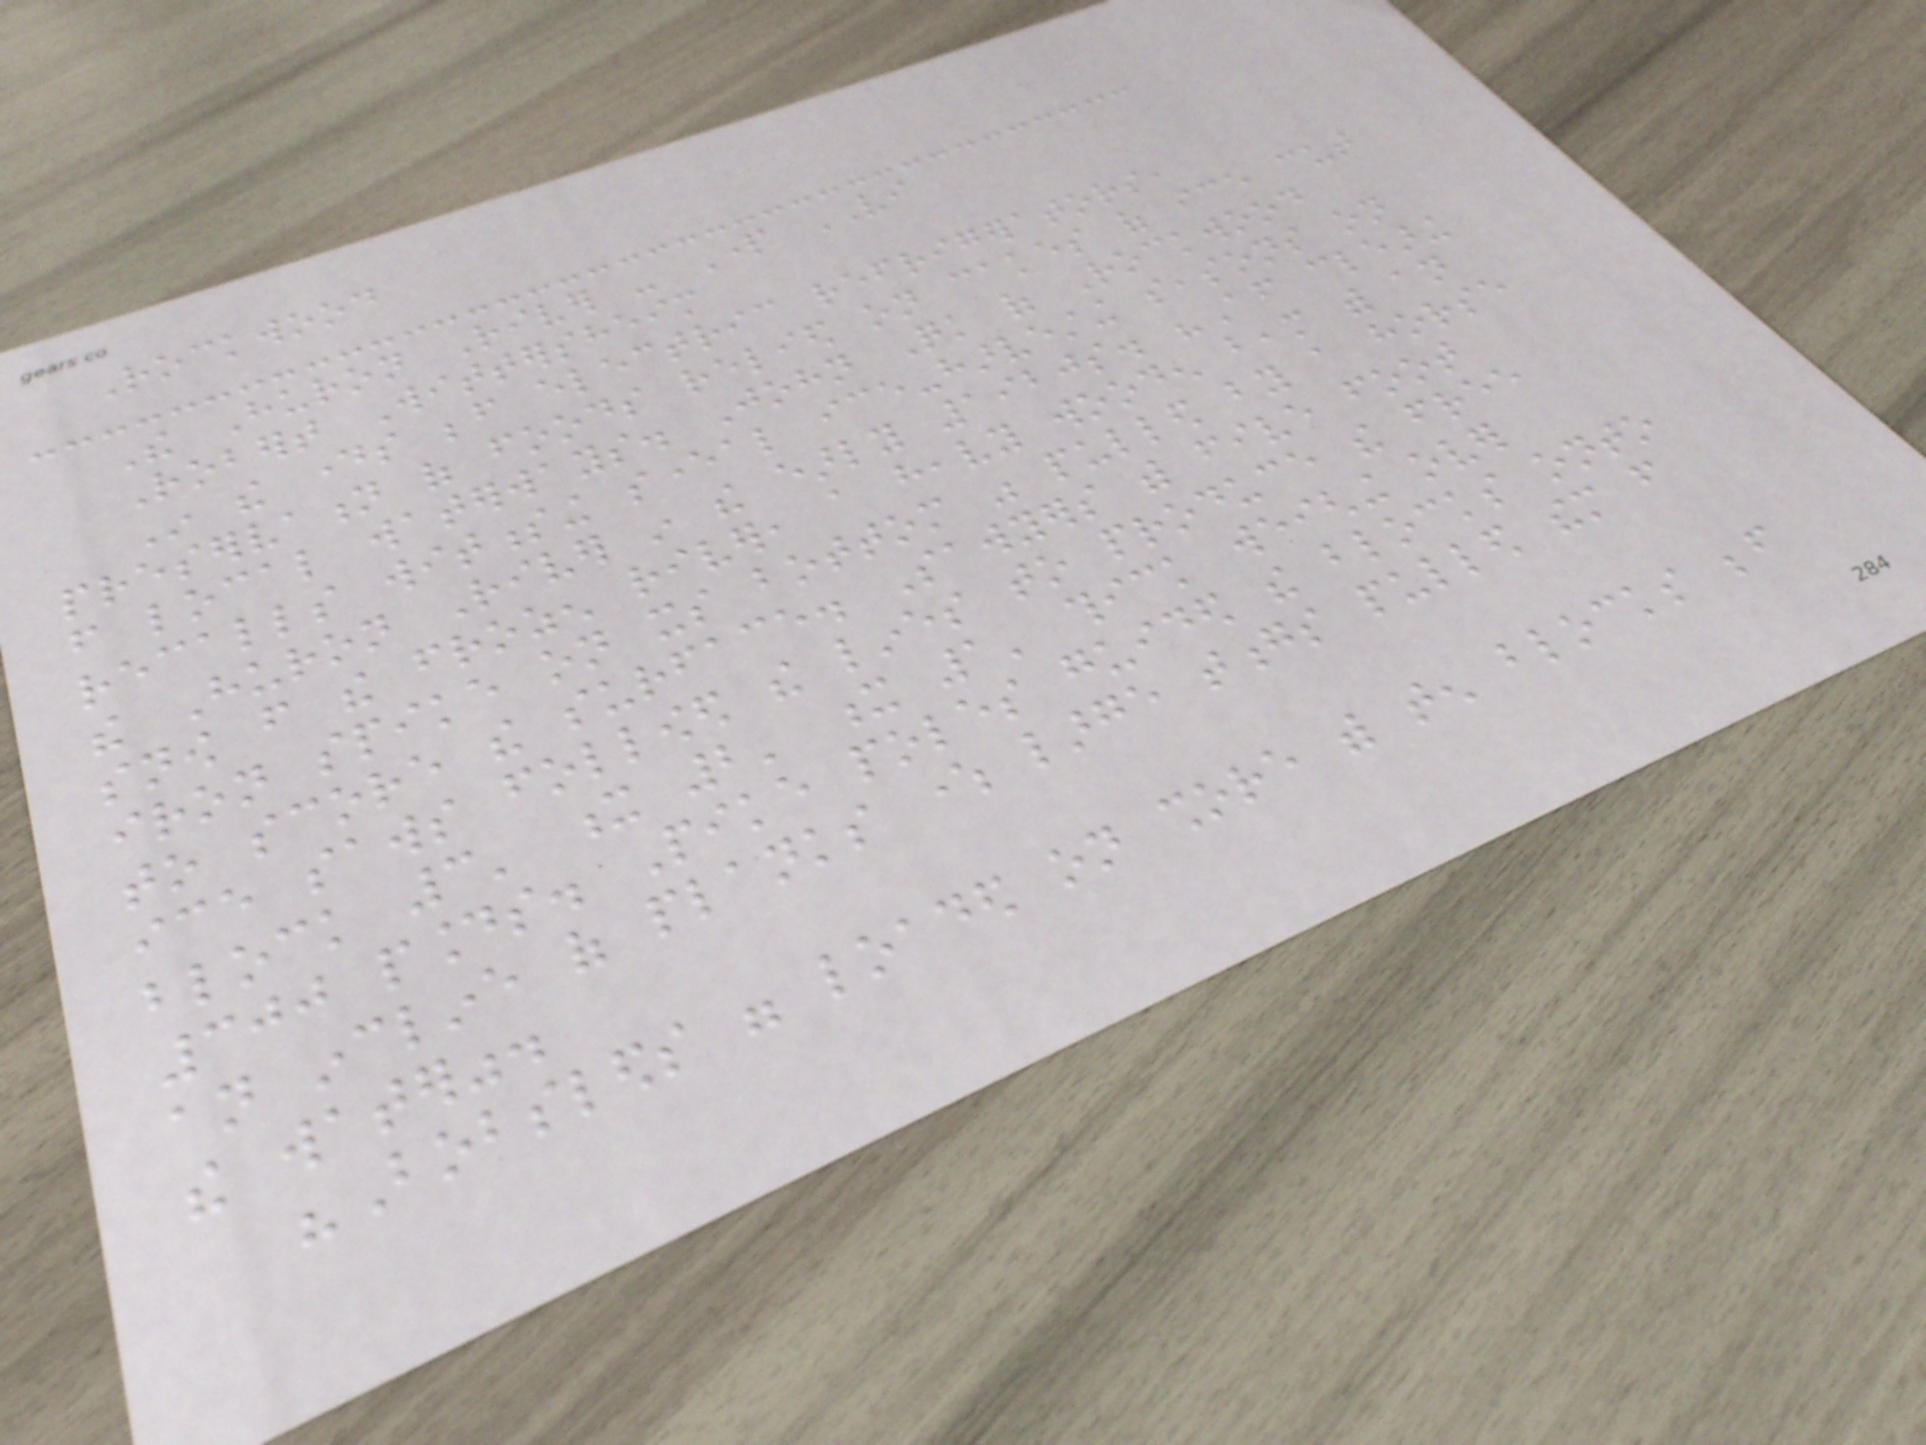Rockwood
The Huron River - Part VI
Robert Wittersheim
In the days before electric refrigerators,
preservation of foods relied on cakes of ice cut
from local waterways. John Quick of Rockwood
recalls witnessing several ice-harvesting seasons on
the Huron River in the early 1920s. "After clearing
snow from the frozen river, a heavy wooden beam with an
iron spike on its bottom was pulled by a horse
to score the surface. Sawyers with five foot
ice saws followed the lines to produce the free
block 3' x 2' x 1' thick weighing over
300 pounds. Pike poles guided the blocks onto
an incline of planks where large tongs pulled them from
the water".
"Bobsleds were loaded on shore with ten blocks before
